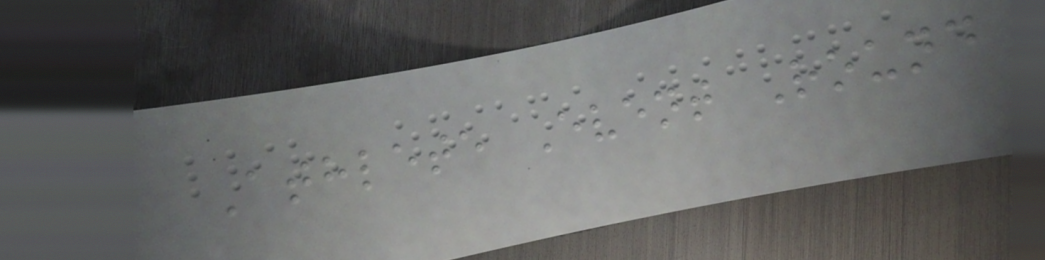Athlete Event Round
